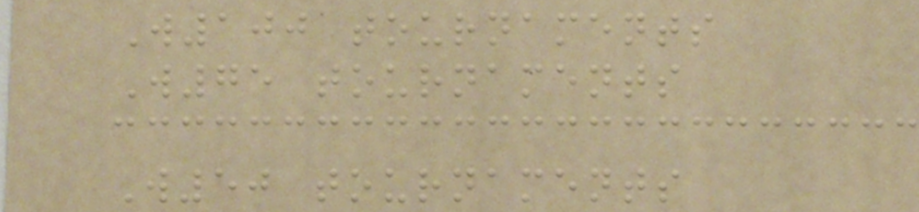W100 tournaments
W75 tournaments
W50 tournaments
